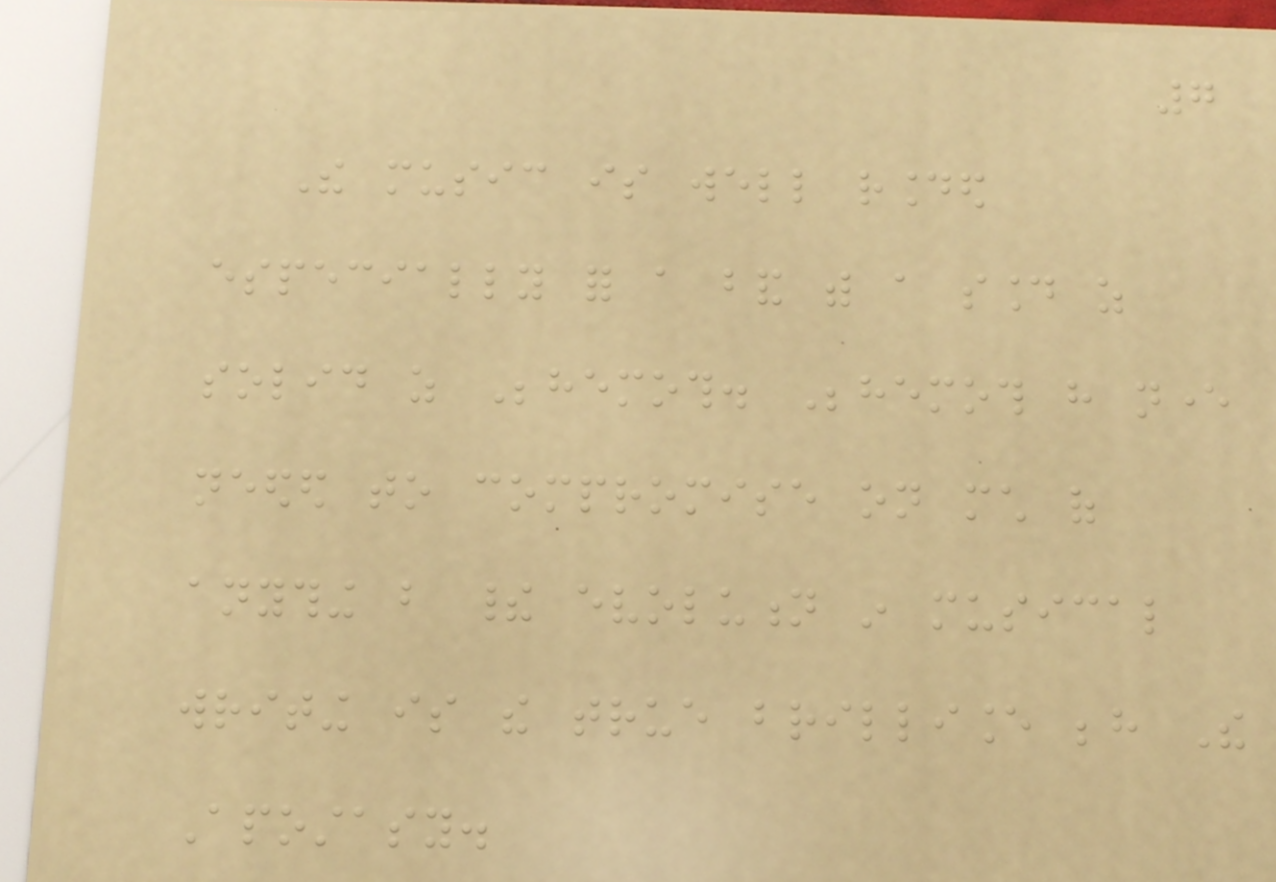7
The music is well rounded
especially for a band with a sound as
solid as Behemoth. Behemoth have never
needed to compromise on much of
anything but their evolution in musical
writing is the true brilliance behind The
Apostasy.
